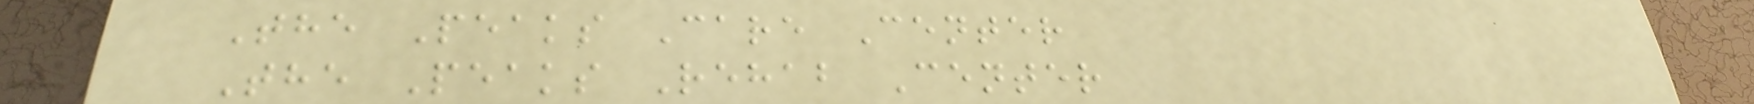The Peaks Care Center
The Peaks Rehab Center
